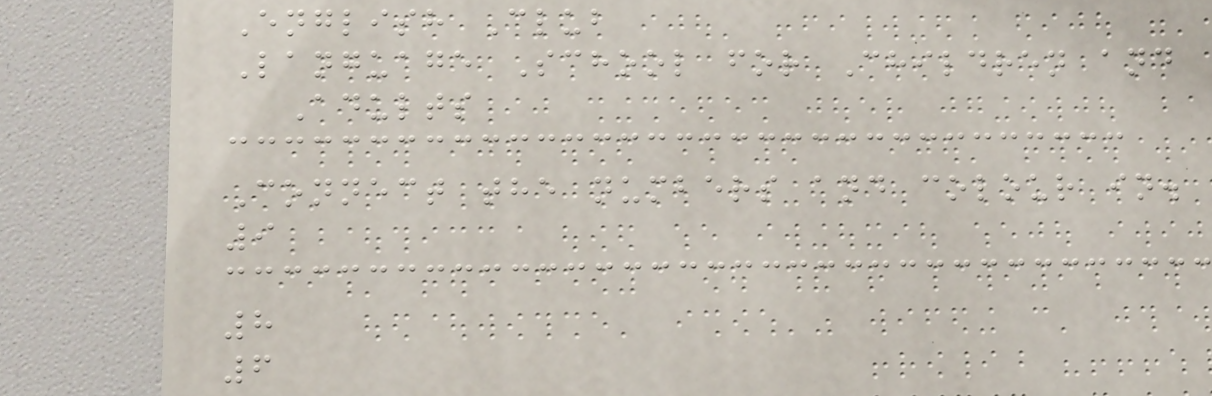English Club
Language School for Children and
Adults
Connect the numbers and colour in.
9
8
6
